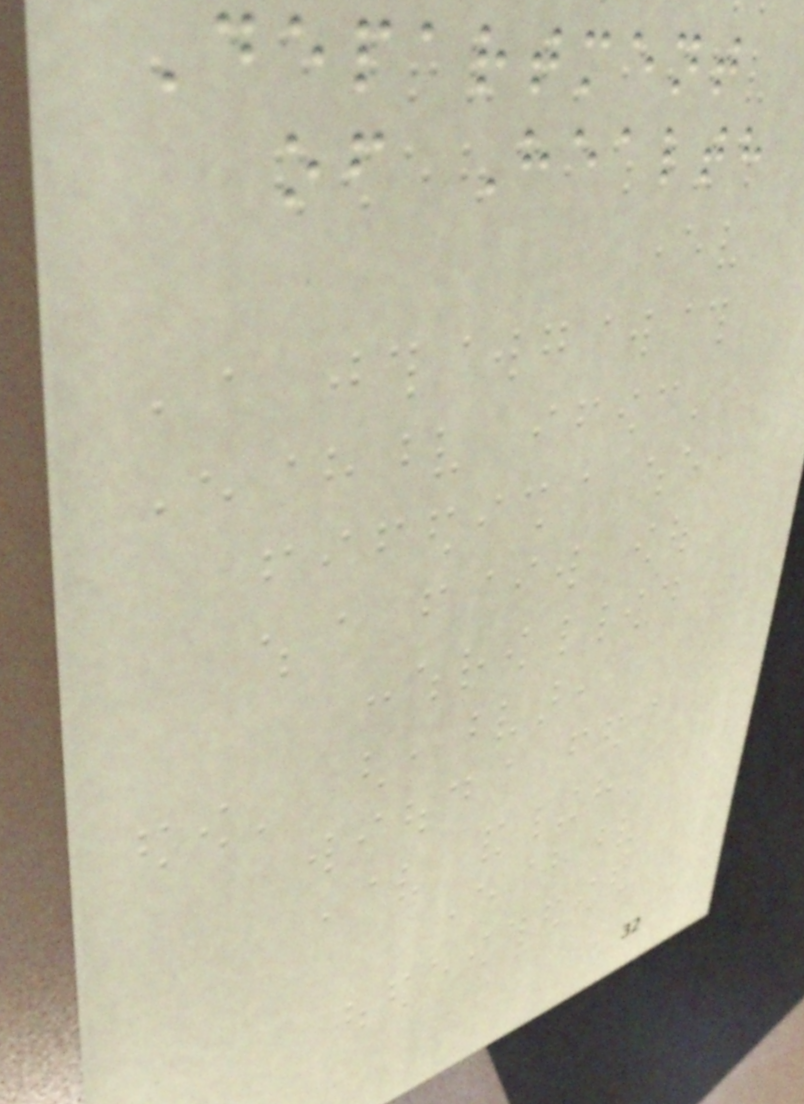Department
of Health
